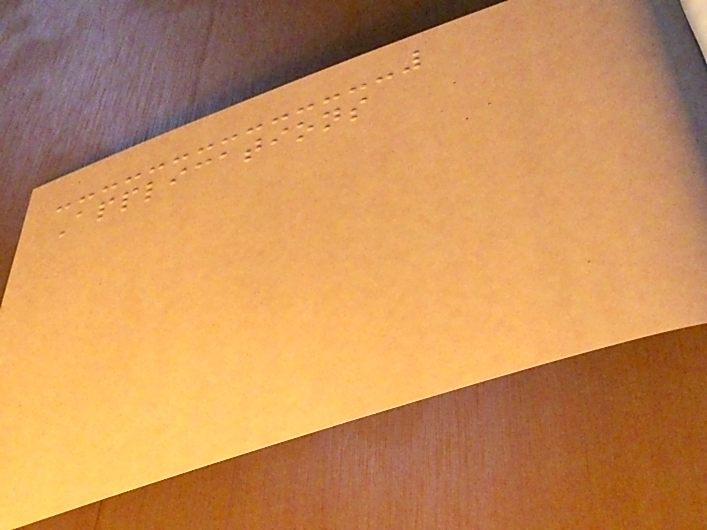Applications
